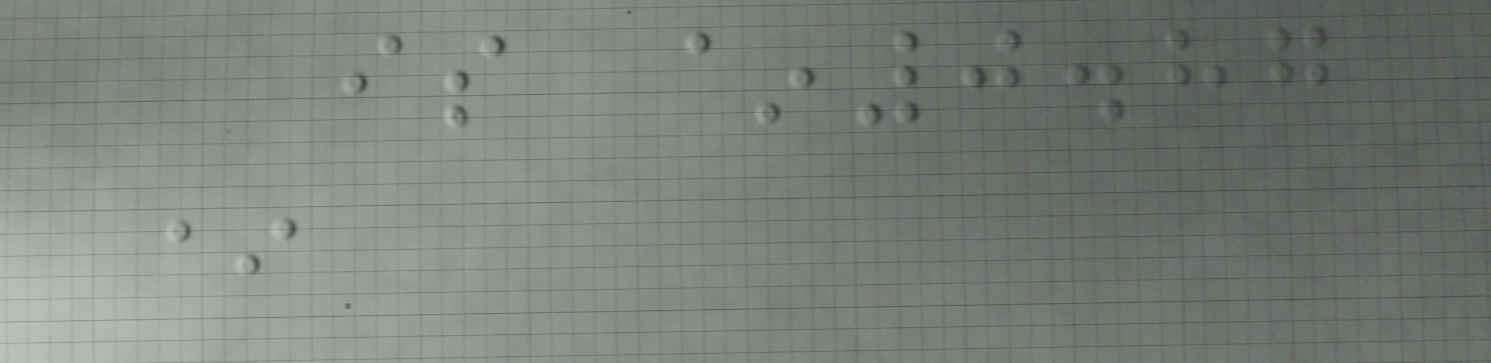is ~0.87
*
